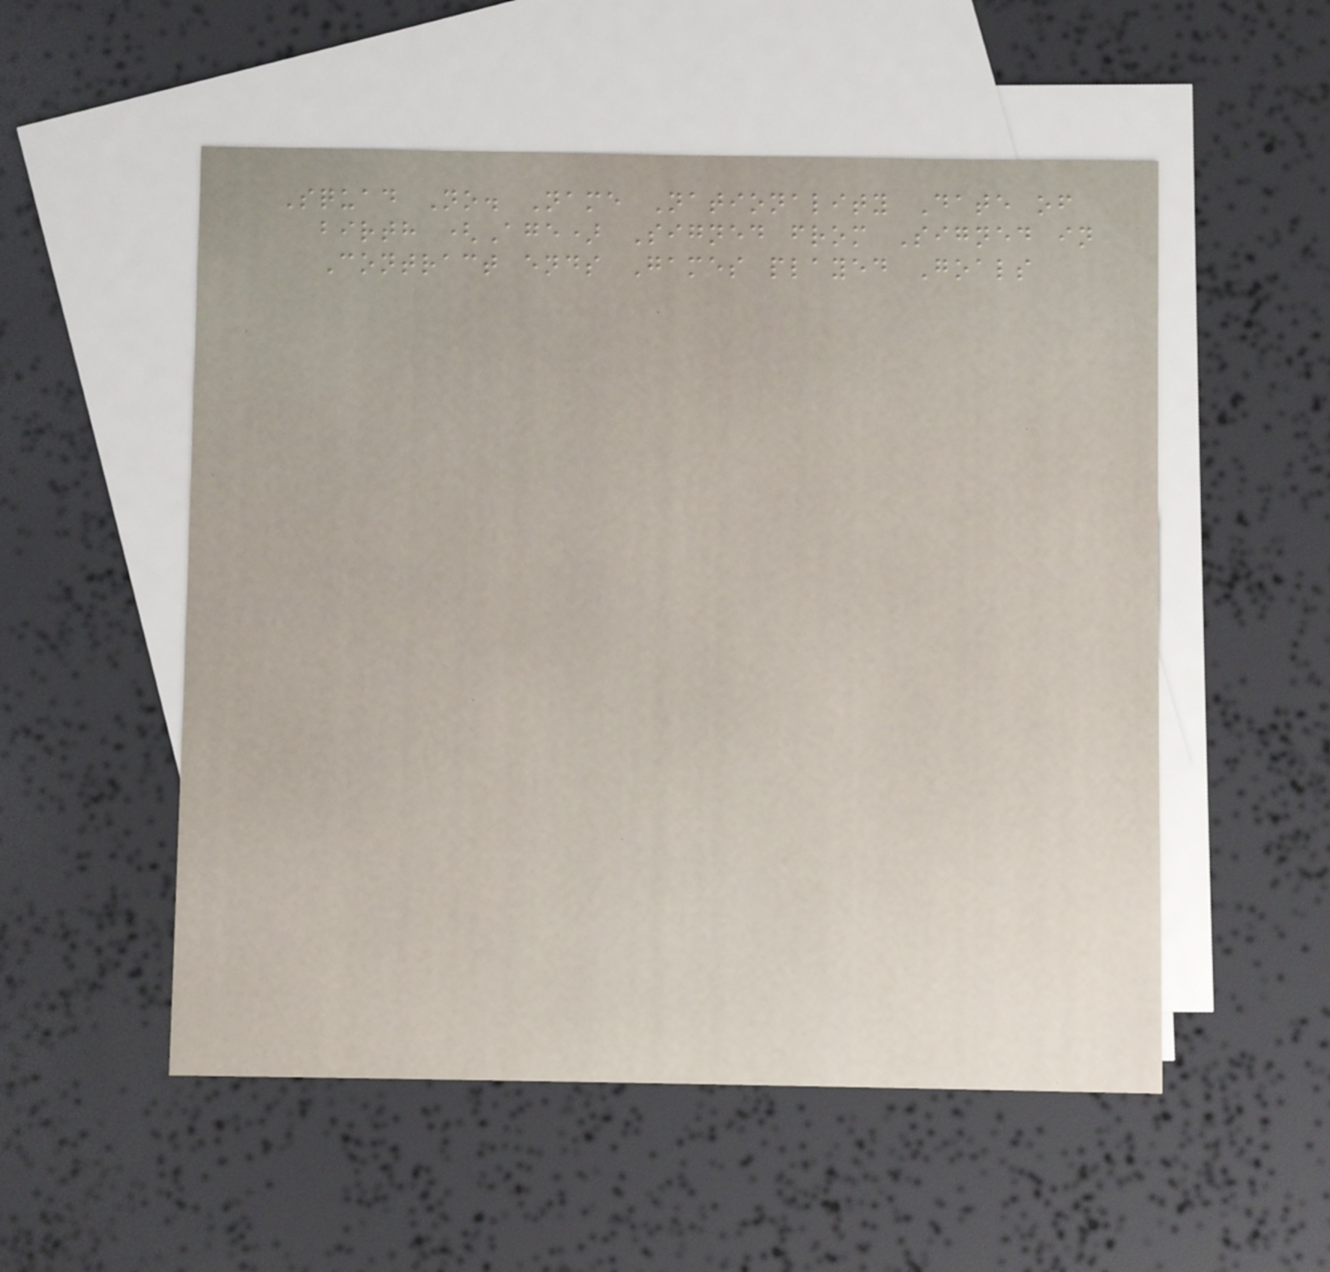Squad No. Name Nationality Date of
birth (Age) Signed from Signed in
Contract ends Games played Goals
